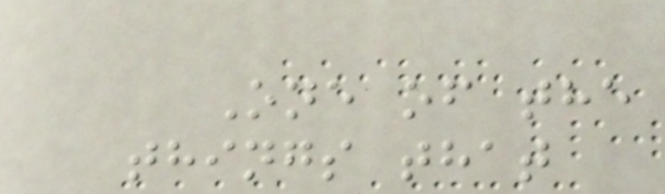One of the
things that
